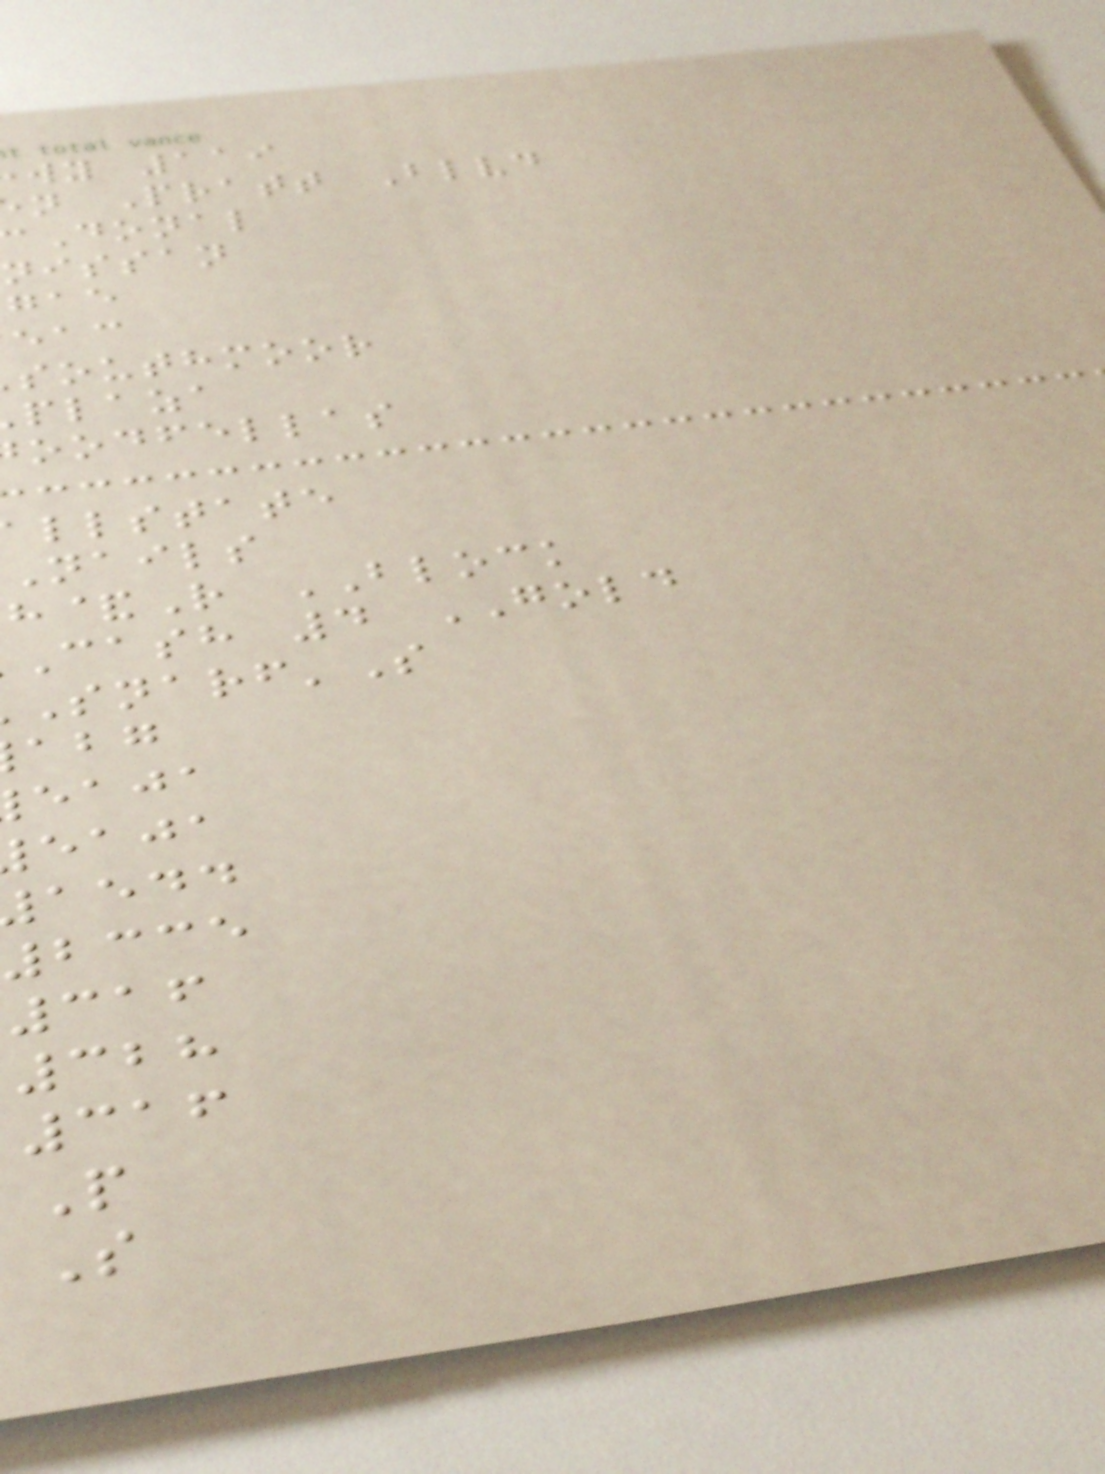wy 119
n Pratt Blvd
Donal
nissan
southmoor
plaza
oodfellas
llstate
nails
&R BLOCK
cash 4 GOLD
eaja
eaja
aedd
2335
316
328
316
P
S
